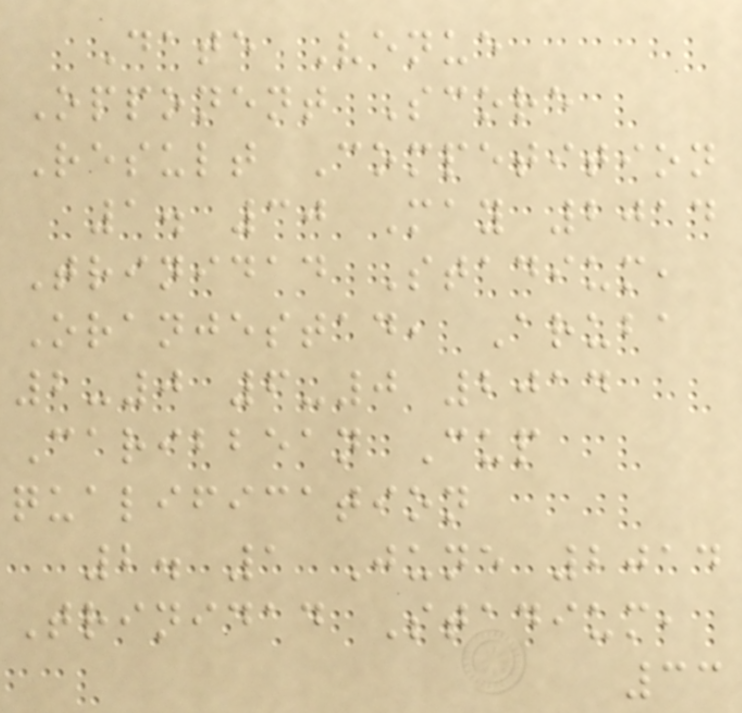Date Venue
Opponent Score
Result Competition
1. 30 May 2014
Trinidad Stadium,
Oranjestad, Aruba
2-0 6-0 2014
Caribbean Cup
qualification
2. 1 June 2014
Trinidad Stadium,
33
